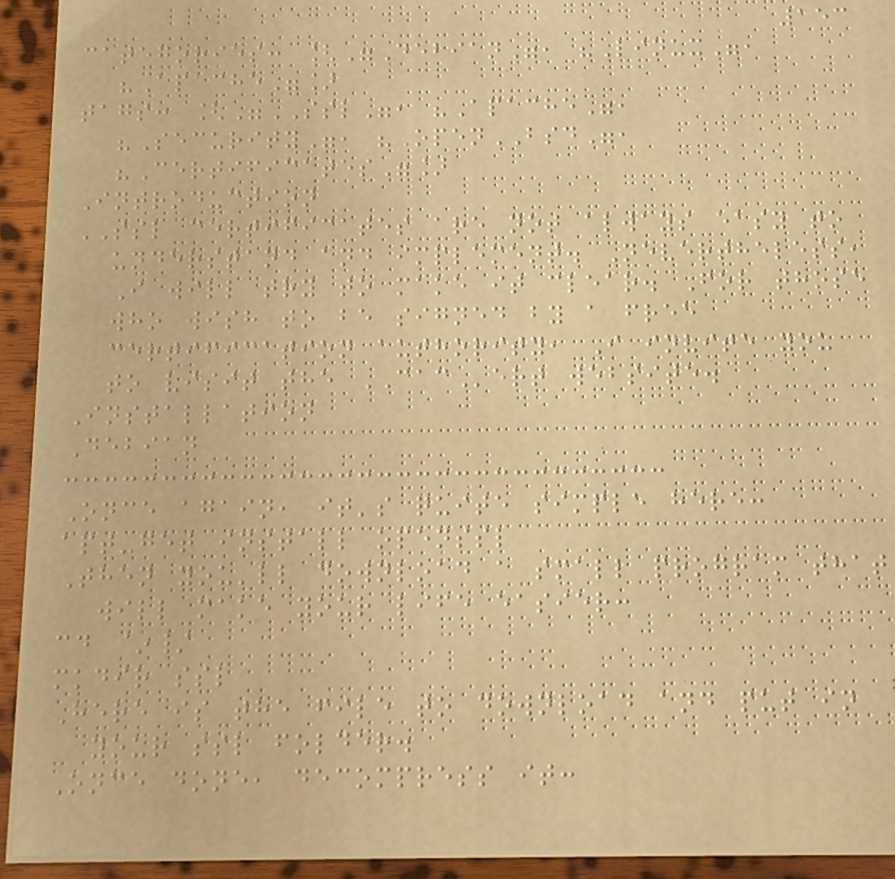153
categories: ["Debian", "Linux",
"Apache"]
tags: ["SSL", "Apache",
"Security", "OpenBSD",
"Certificates"]
Introduction
SSL certificates are not always easy to
understand and implement. Nevertheless,
I will try to make it clear. For those
who wish to be signed by a free
certification authority, I invite you
to visit the CACert website.
Installation
Debian
Once again, it's quite simple here:
apt-get install openssl
Then you'll download a small program that
will make your life easier:
cd ~/
mkdir ssl
Here is the file to download and put in
your ssl folder.
Once done, decompress it:
